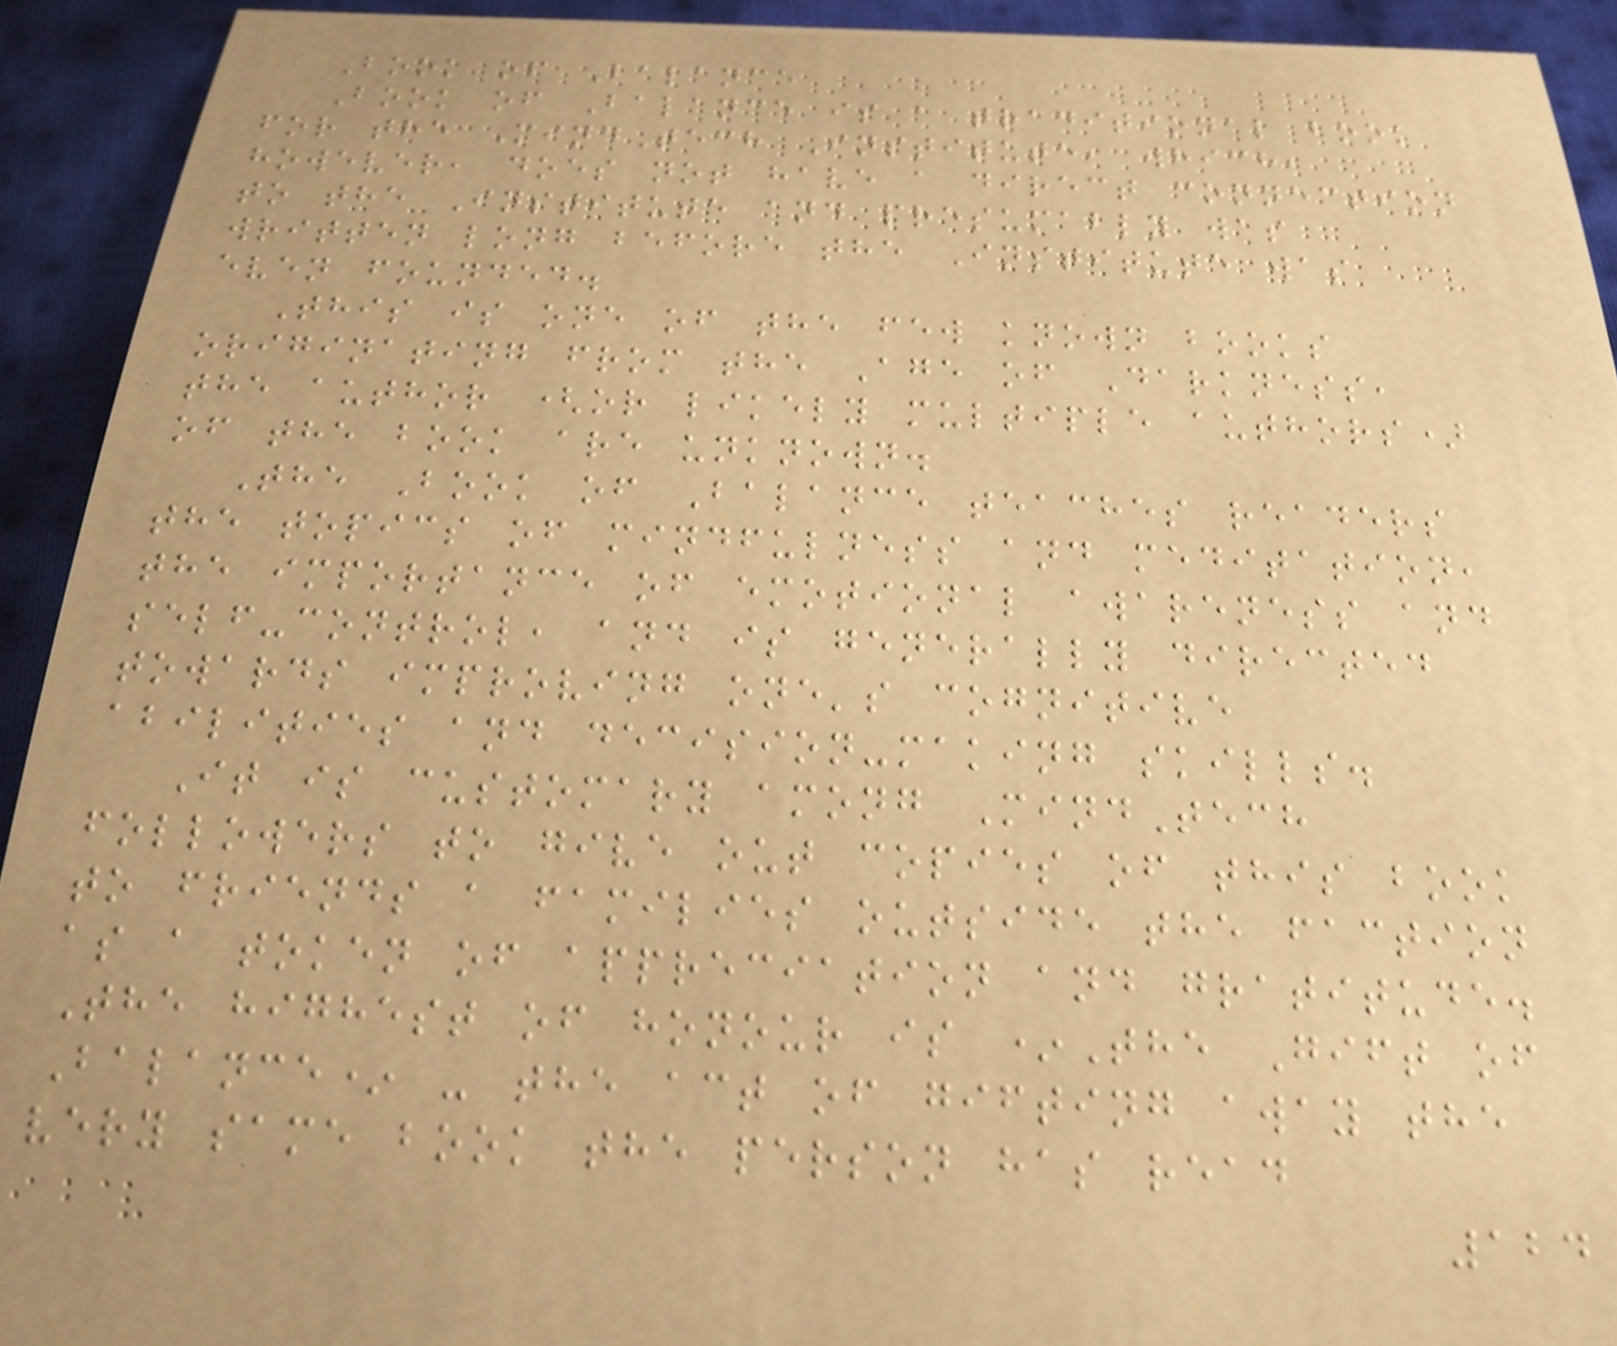Book of Balance
Book of Balance is a traditional book
for the MindTech Institute, which,
however, does not have a direct connection
to the Institute and presumably was
written long before the Institute was
even founded.
This is one of the few known books
originating from the Age of Darkness,
the author (or likely multiple authors)
of the book are unknown.
The Book of Balance teaches readers
the topics of mindfulness and meditation,
the importance of emotional awareness and
self-control, and is generally directed
towards improving one's cognitive
abilities and decision-making skills.
It is customary among MindTech
followers to give out copies of this book
to friends a families outside the faction
as a token of appreciation and gratitude.
The highest of honour is *The Gift of
Balance* - the act of gifting away the
very same book the person has read
124
